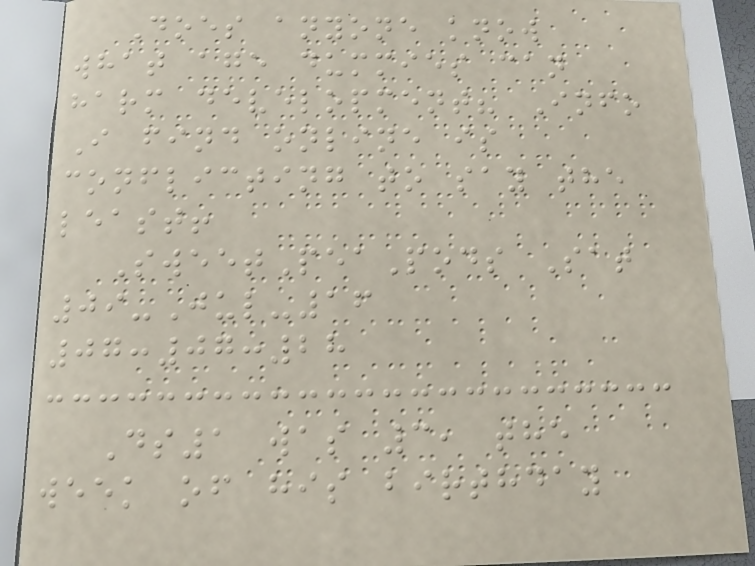Does anyone know
what age dummies can
harm development? Info
I find online is
conflicting to say the
least!
SweetPeaPods Sat
09-Jul-16
07:07:28
Ds1 was 3, the
week of his birthday
